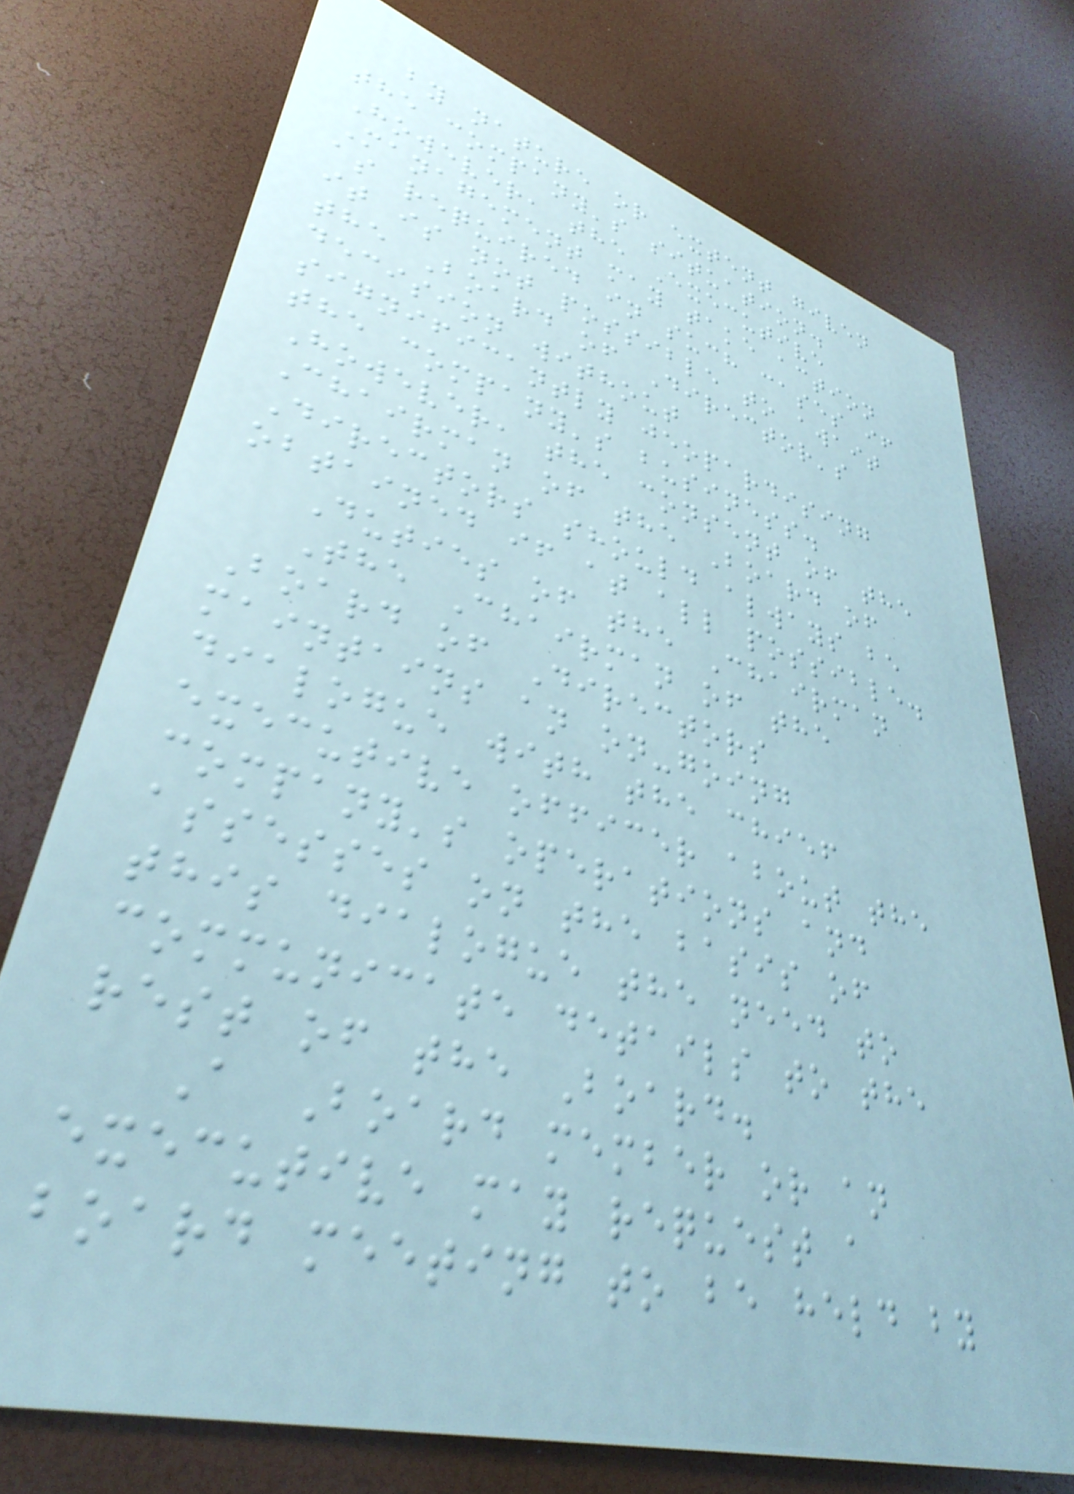by nature or extent given
the company's situation.
However, the Executive
Management may take action
as required in such cases if
it is not possible to await
the Board of Director's
decision without
significantly jeopardising
the company's business.
However, the consent of the
Chairman of the Board of
Directors should always be
obtained if at all possible.
Duties of the Chairman
The Chairman of the
Board of Directors
maintains an on-going
dialogue with the chief
executive officer about the
company's operations and
assesses on the basis of
this dialogue the need to
communicate details to the
rest of the Board.
A Board member or an
executive may request a
board meeting to be held by
